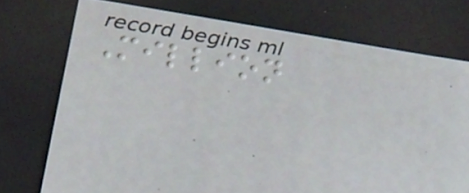Million
